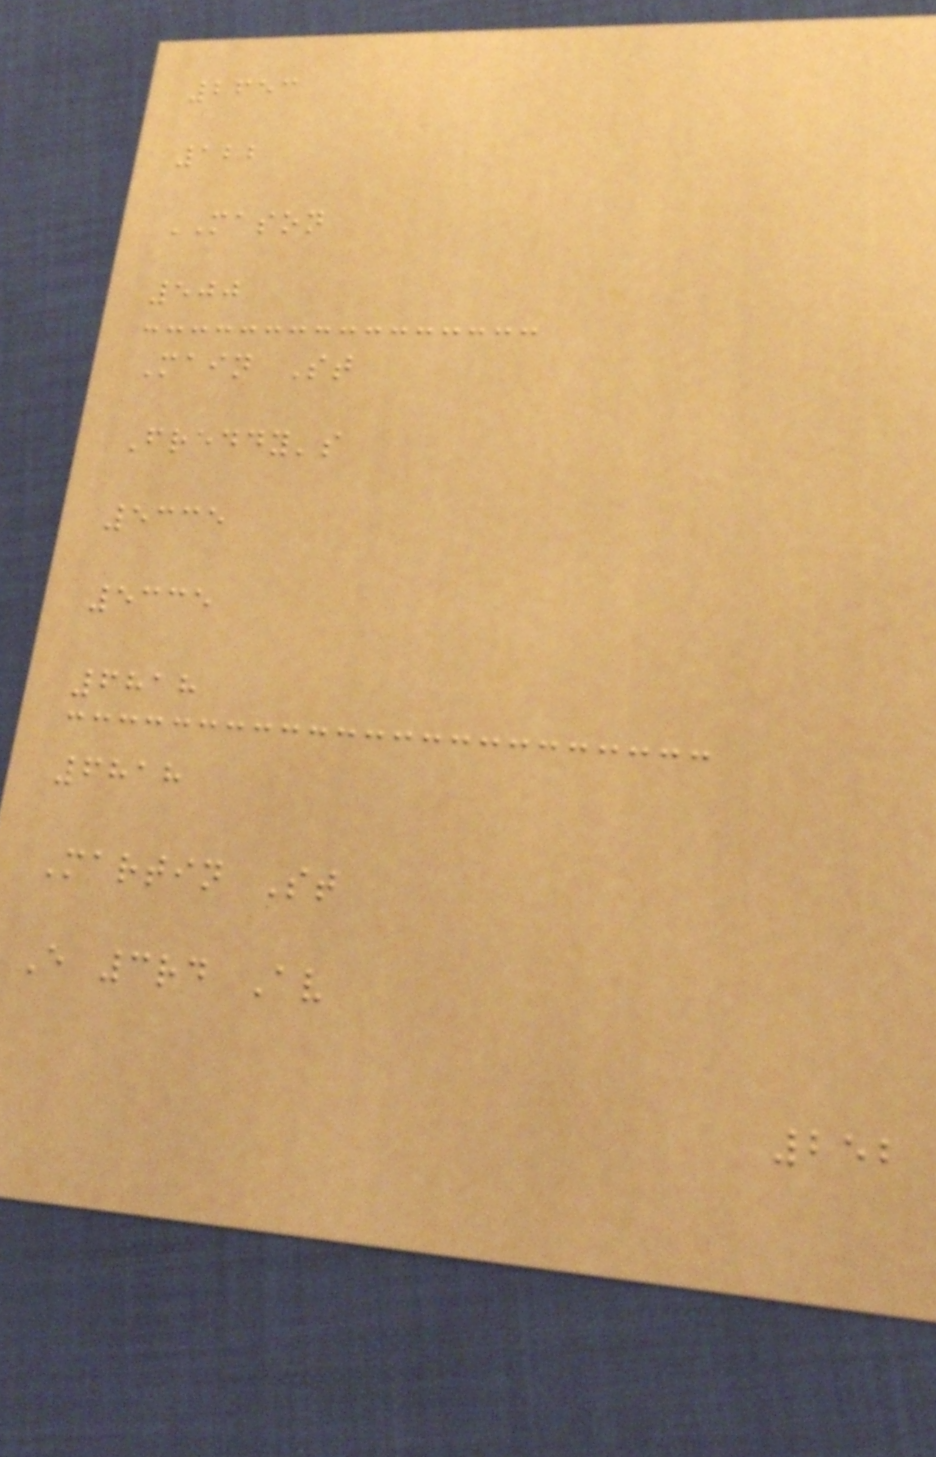2653
122
MASON
500
Main St
Freddy's
5335
5335
6818
6818
Martin St
E 3rd Av
252
